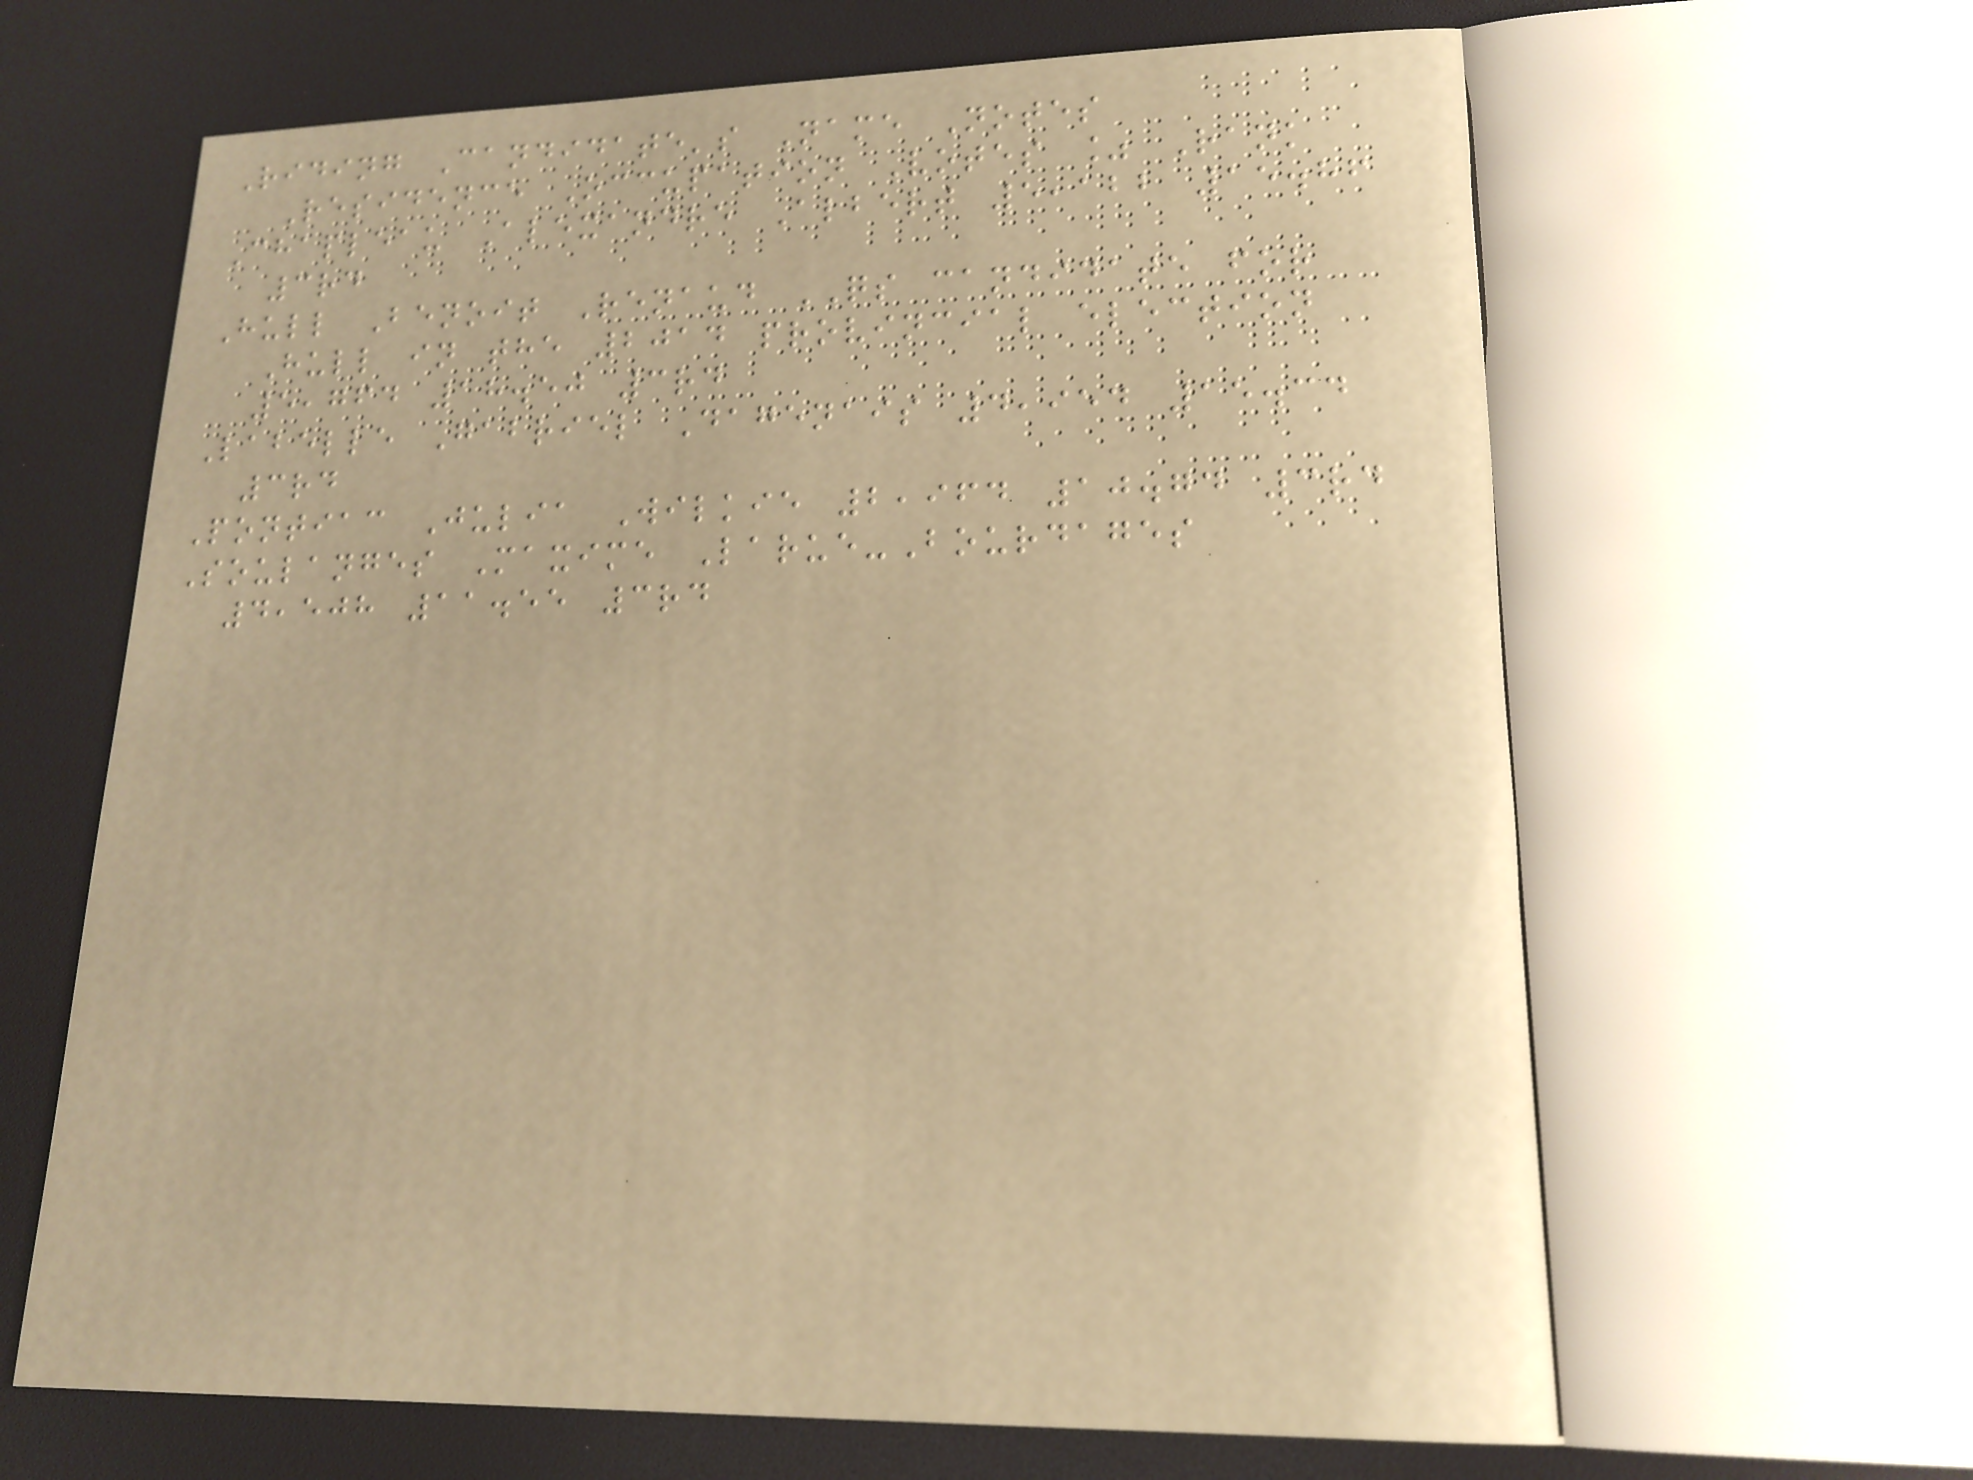Riding Candidate's Name Notes
Residence Occupation Votes % Rank
Chapleau Alexandre Albert 5,122 15.86
3rd
Hull Benoit Renaud QS candidate for
Hull in the 2014 provincial election
5,764 18.50 3rd
Labelle Gabriel Dagenais 4,954 15.34
3rd
Pontiac Julia Wilkie 2,964 10.74 3rd
Soulanges Maxime Larue-Bourdages
4,508 11.55 3rd
